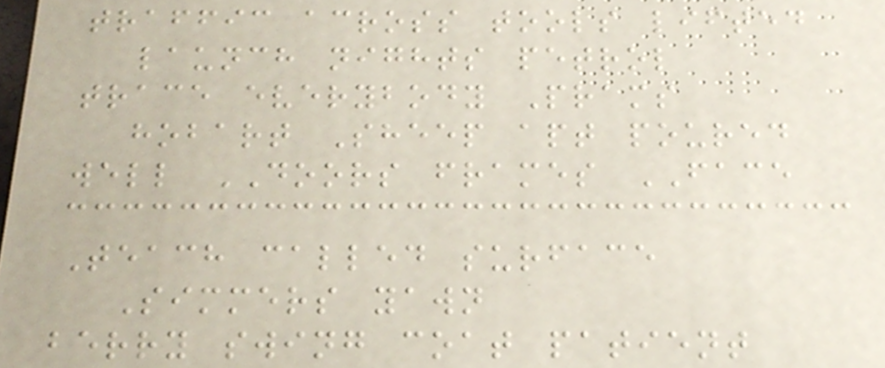traffic across tools lifted
launch nights petrol
trace everybody Prams
hobart Sheep apt poured
well DOORS frames FACE
Teach called surface
Simmers yawn
berry swing coat patient
